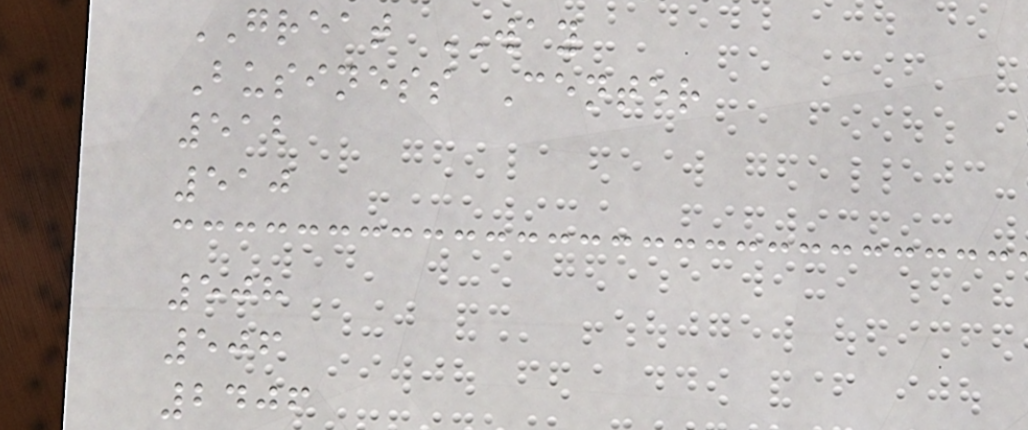GREAT WAY
Business Center
512
510
508
506
2406
